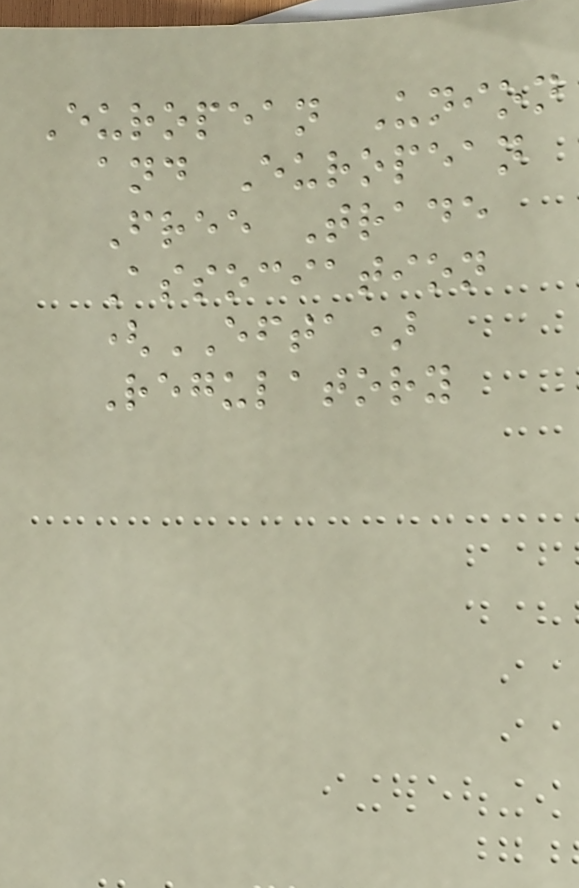European Union
and European
Free Trade
Association
(EFTA)
Regulatory
